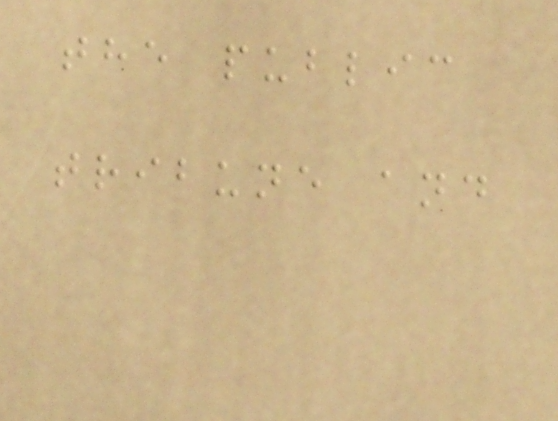the public
tribune and
